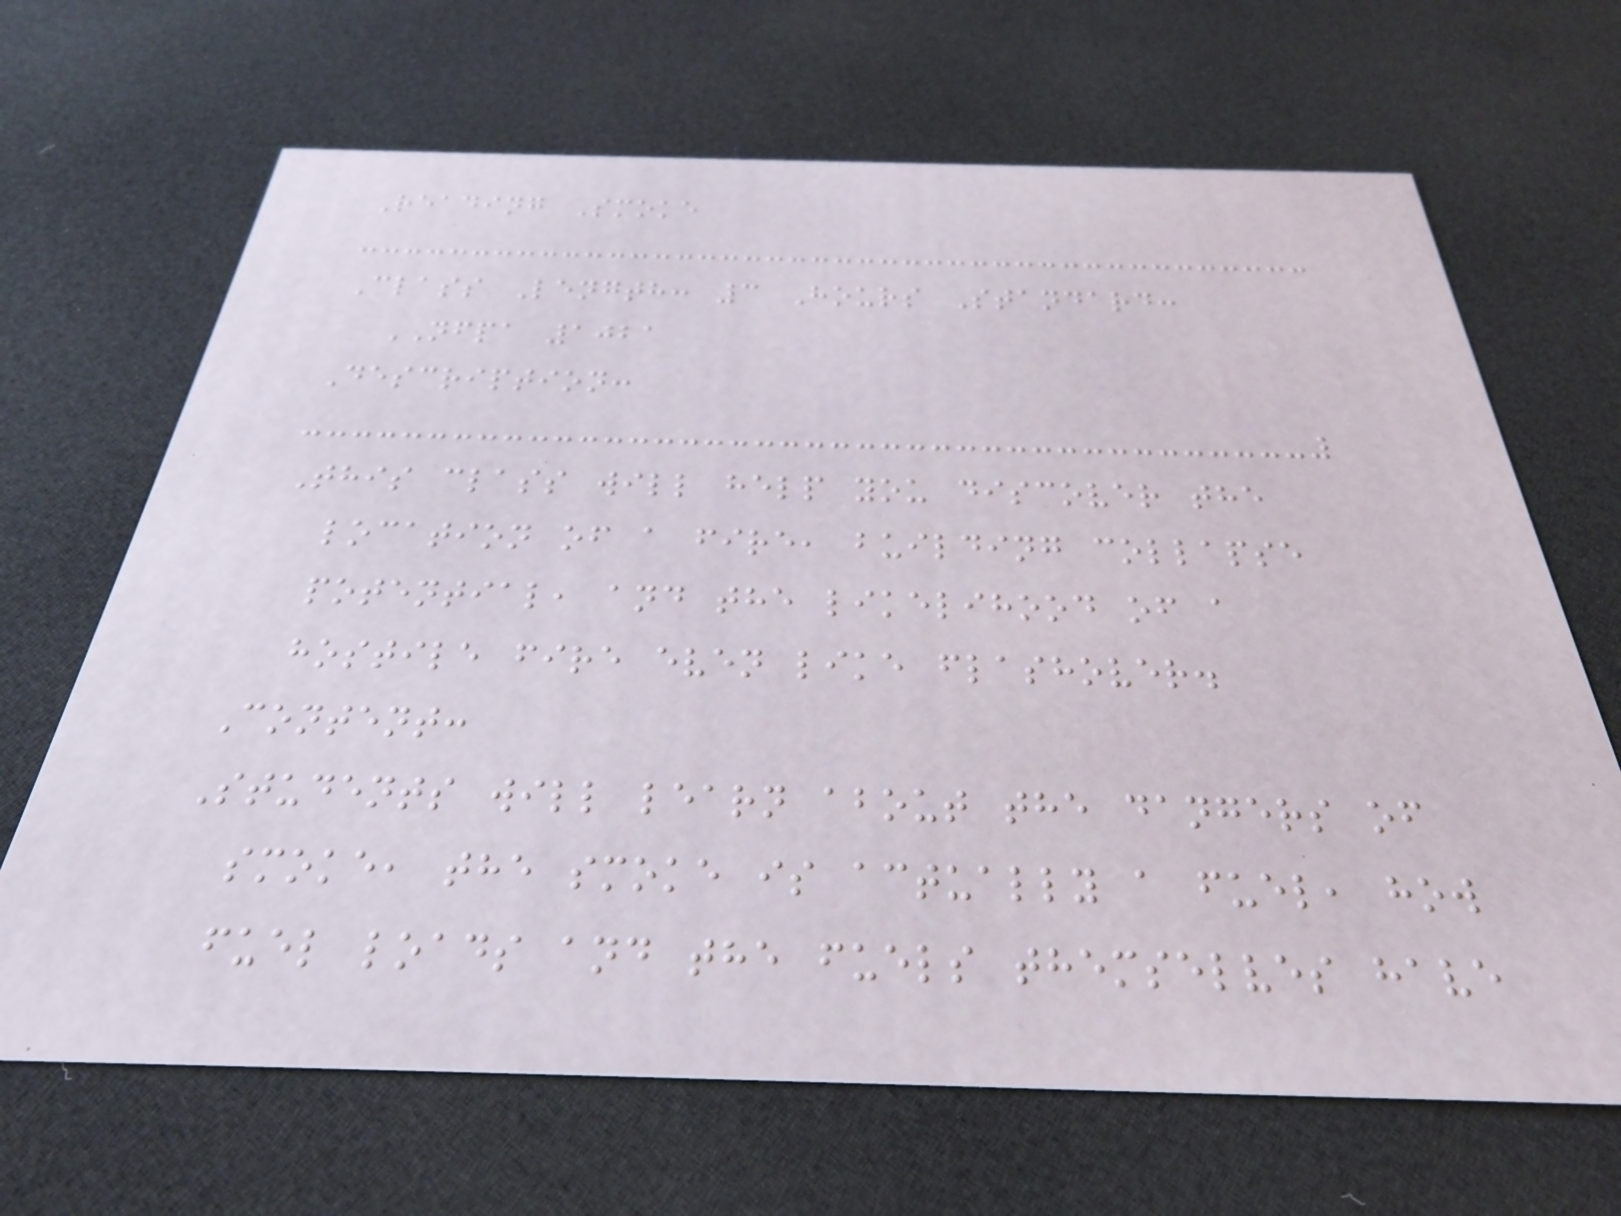Reading Smoke
Class Length: 3 Hours Standard:
NFPA 1021
Description:
This class will help you discover the
location of a fire, building collapse
potential, and the likelihood of a
hostile fire even like flashover.
Content:
Students will learn about the dangers of
smoke, the smoke is actually a fuel, how
fuel loads and the fuels themselves have
